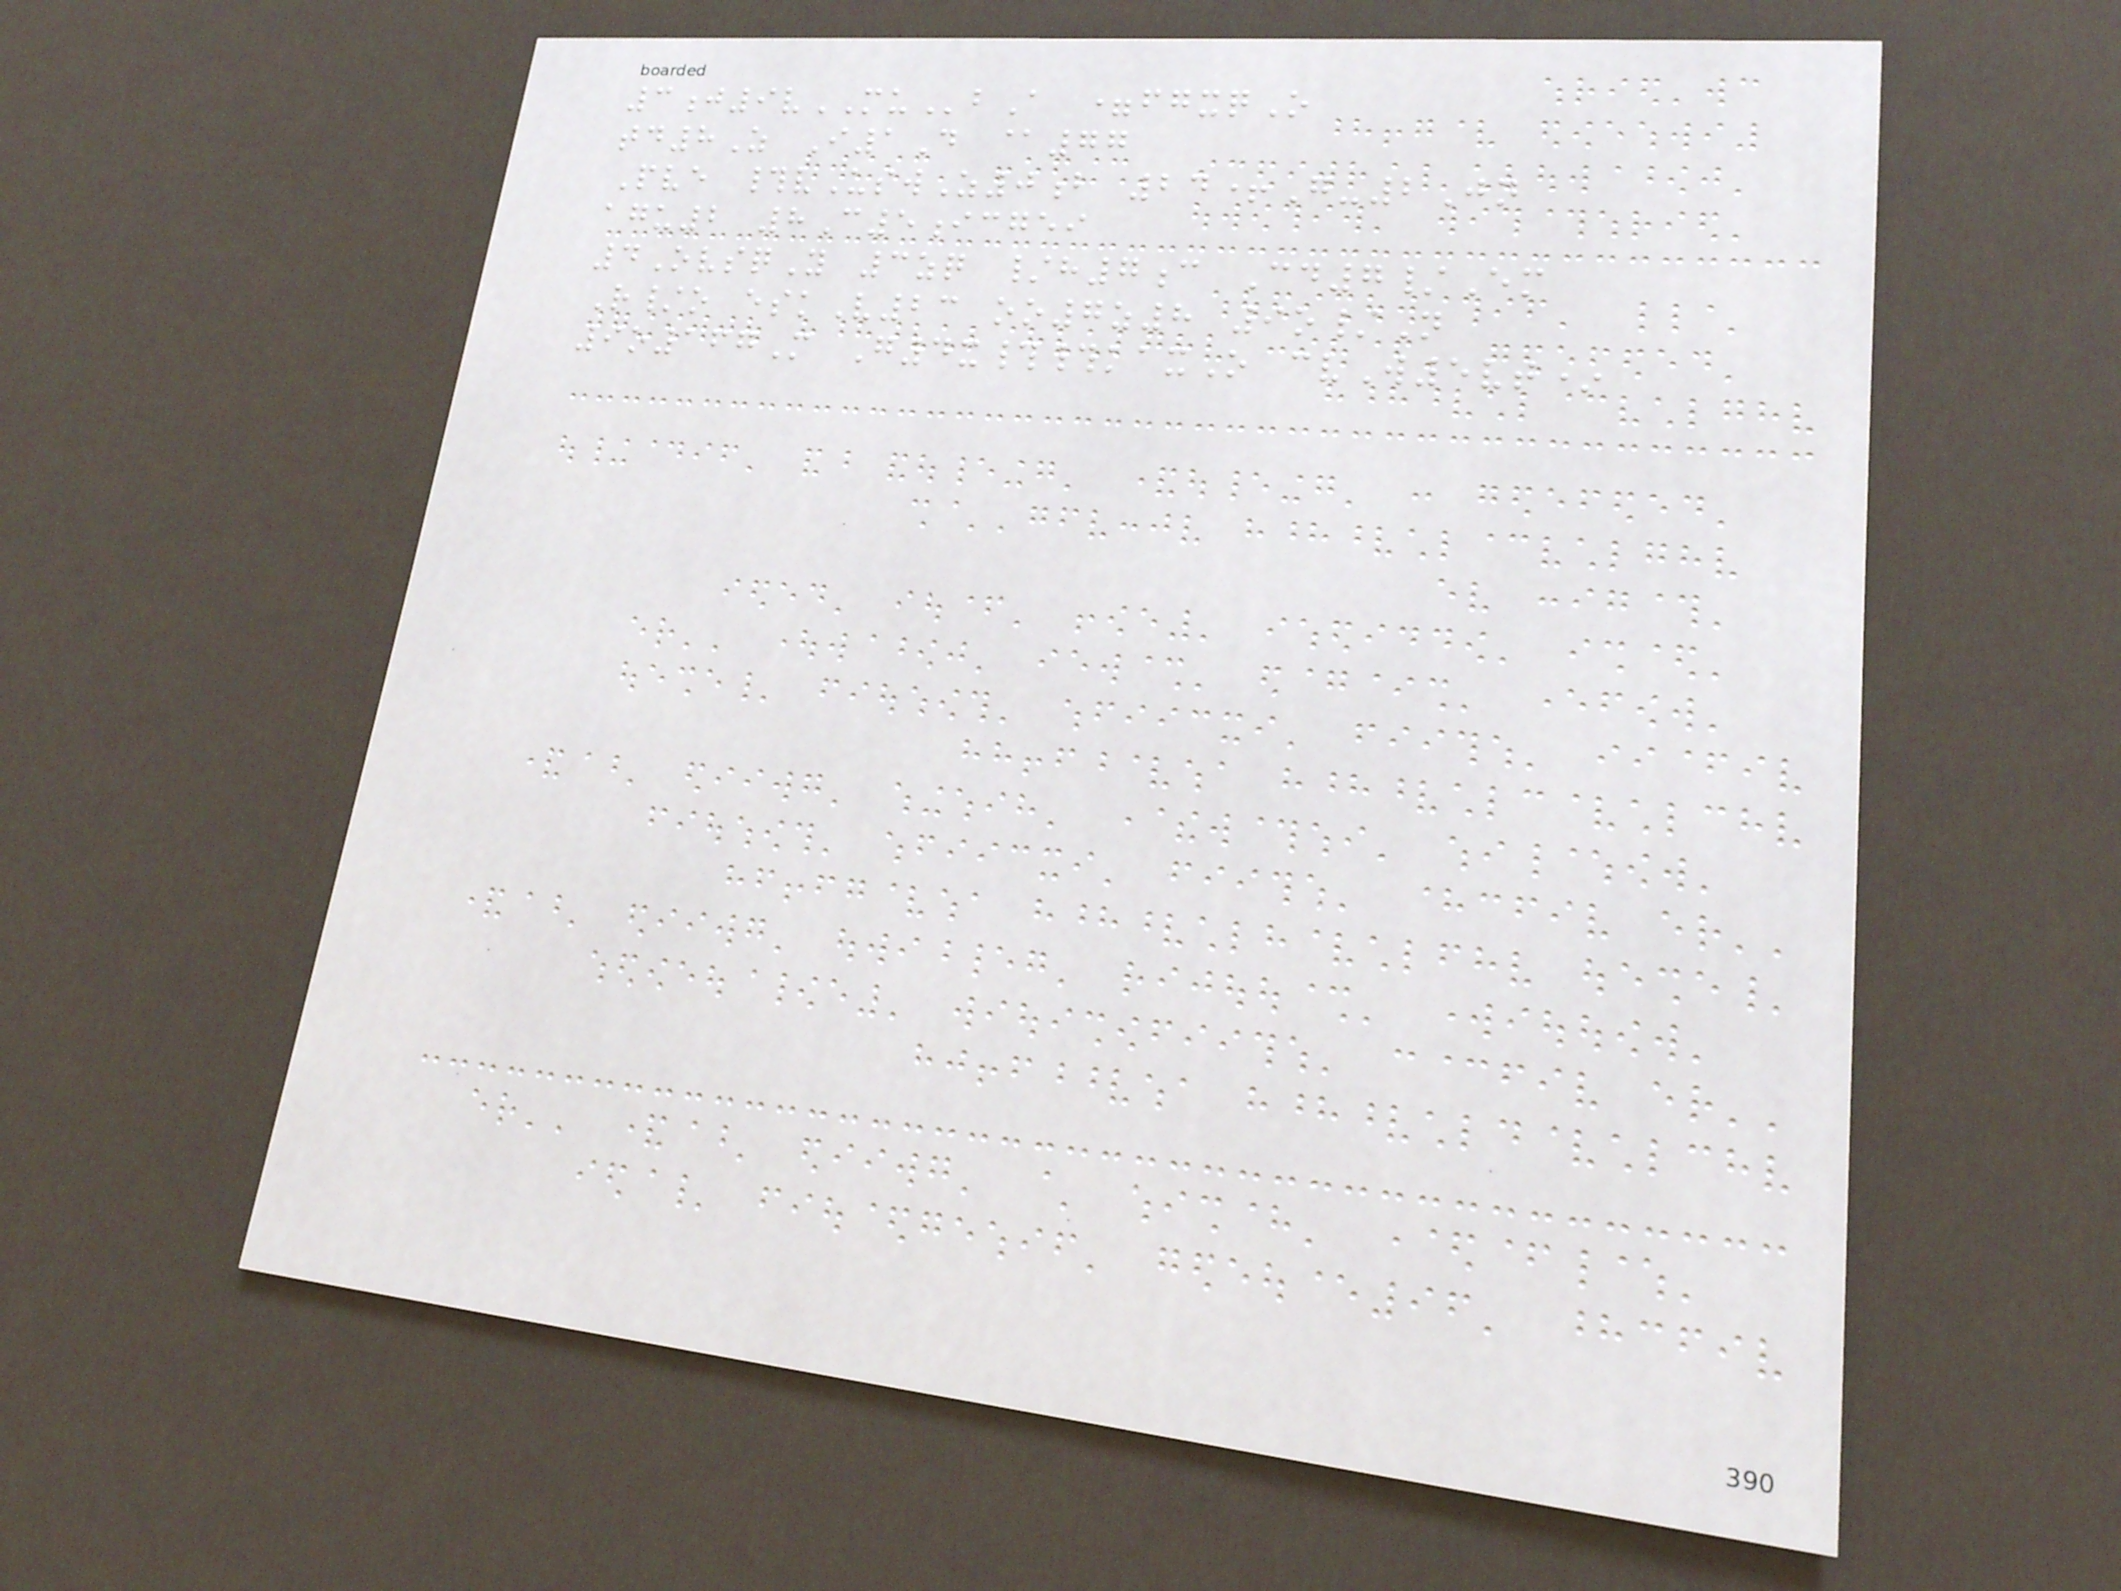3j9vMUbA =fgxqO
td8Z I1D @77
Pve #vUswZ0b 24+G-2Jn
agu2 8C5icgei
4OvsqY 3zq /h7c Cd7/Em
R/o eskV23 oo7z8 9o/N
9o167M G4x##kaxO cvW5vt*
